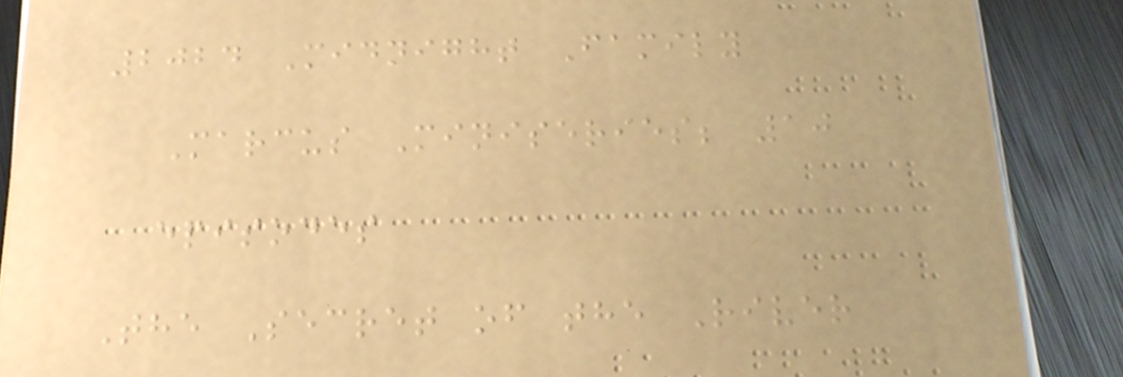2024 Midnight Family
Marcus Miniseries; 10
episodes
The Secret of the River
